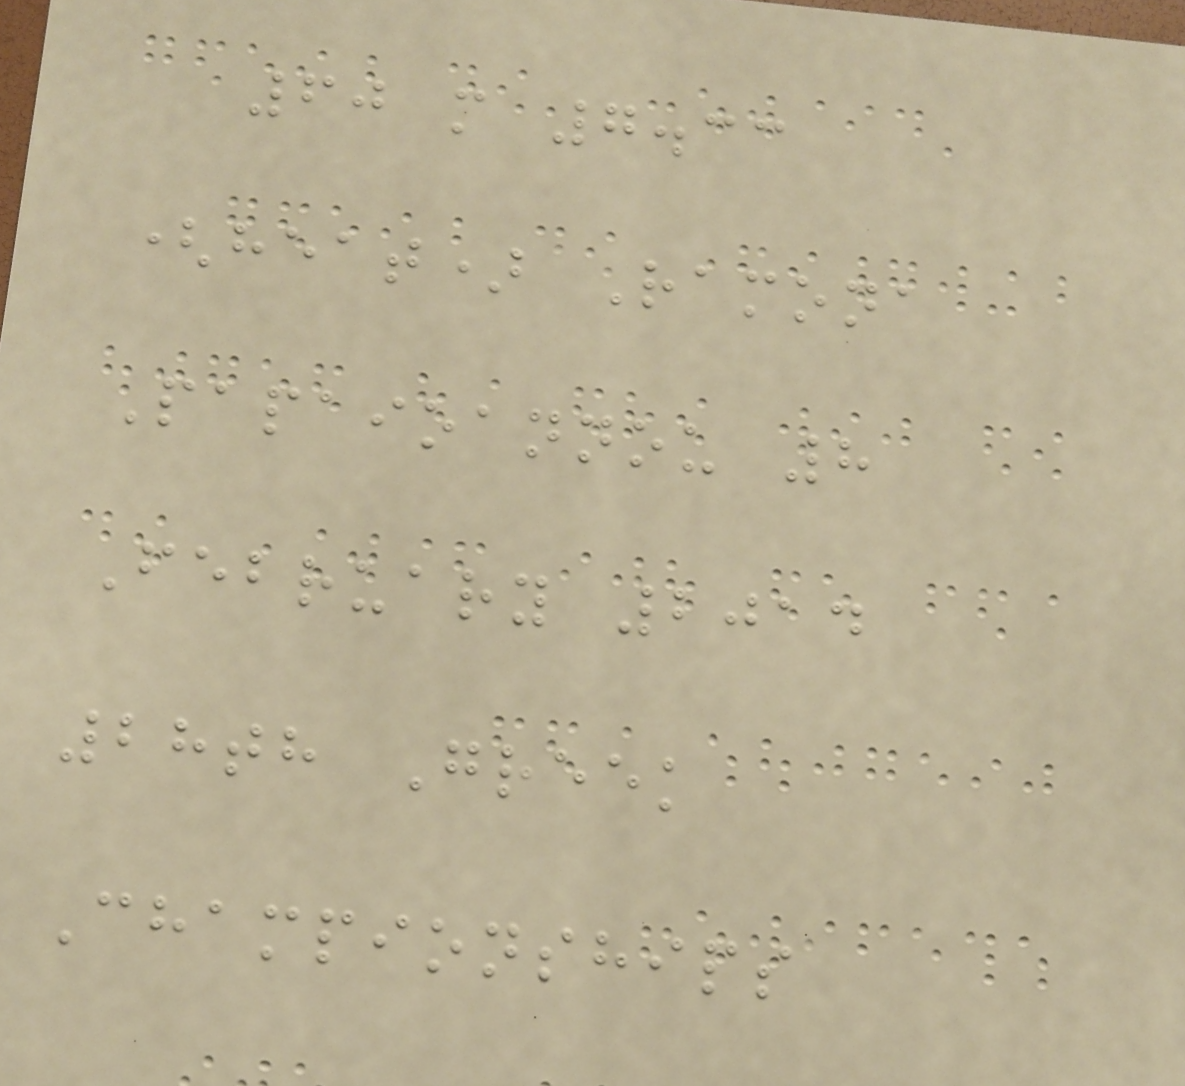60 m 7.33
(heat) Ramona
Papaioannou 8
February 2014
28th Greek
Championships
